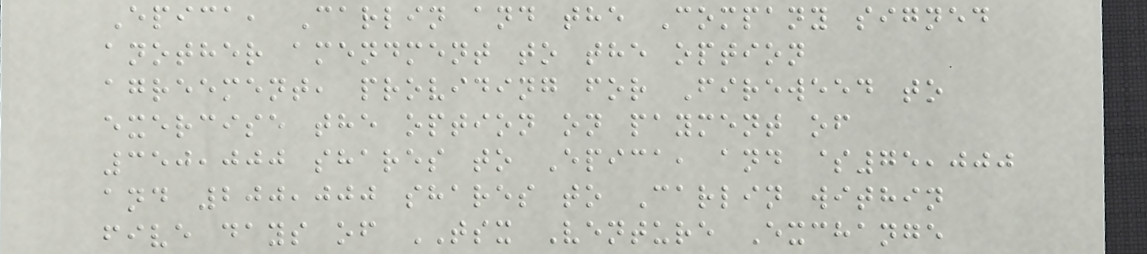Epica, Carlin and the Company signed
another amendment to the option
agreement, providing for Fireweed to
exercise the option on payment of
350,000 shares to Epica, and $75,000
and 200,000 shares to Carlin within
five days of TSX Venture Exchange
